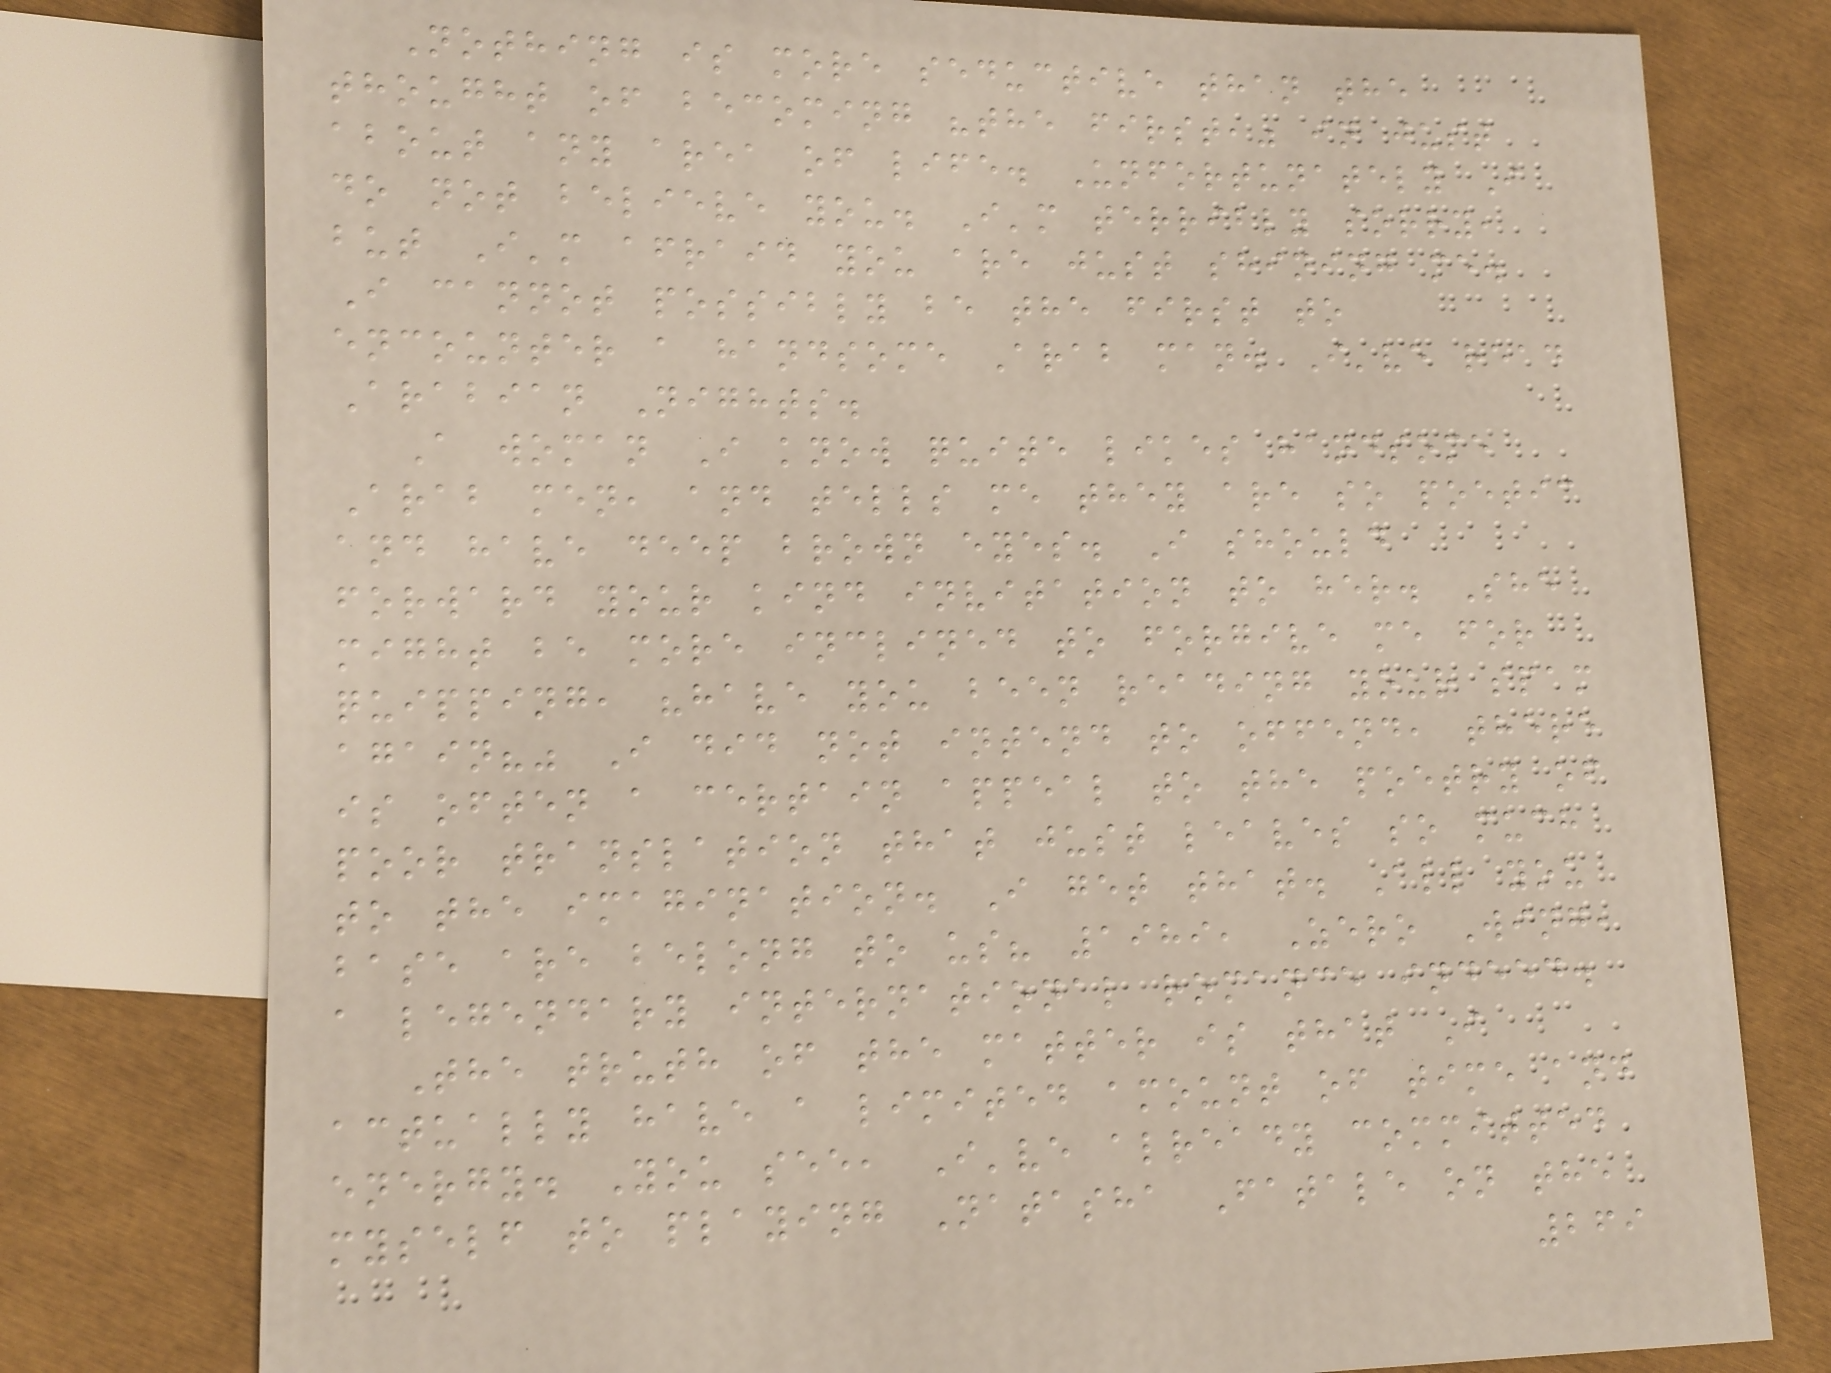Nothing is more seductive than the
thought of becoming "the first," in just
about any area of life. Unfortunately I
do not believe you. I'm terribly sorry,
but I'm afraid you are just shining me.
I cannot possibly be the first to
encounter a handsome Arab man. I've read
Arabian Nights.
A woman I know quite likes handsome
Arab men, and tells me they are so poetic
and have deep brown eyes. I should
forward your kind invitation to her. She
might be more inclined to forgive me for
quipping, "have you been reading your spam
again?" I did not intend to offend, there
is often a certain appeal to the poetry of
poor translation that just leaves so much
to the imagination. I get that. All you
base are belong to us? 1989, Zero Wing,
a legendary international romance indeed.
The truth of the matter is that I
actually have a limited amount of time and
energy. You see, I've already committed
myself to playing Natasha Fatale on the
269
